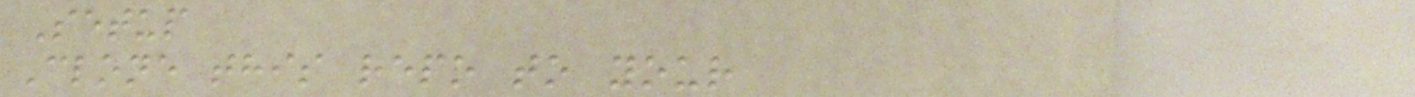Setup
Clone this repo to your
